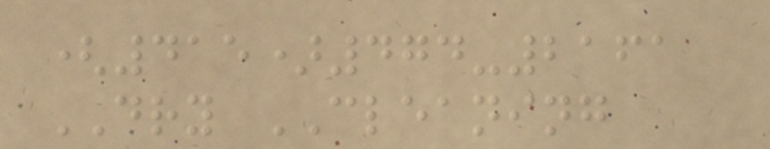(415)474-2161
DRY CLEANING
